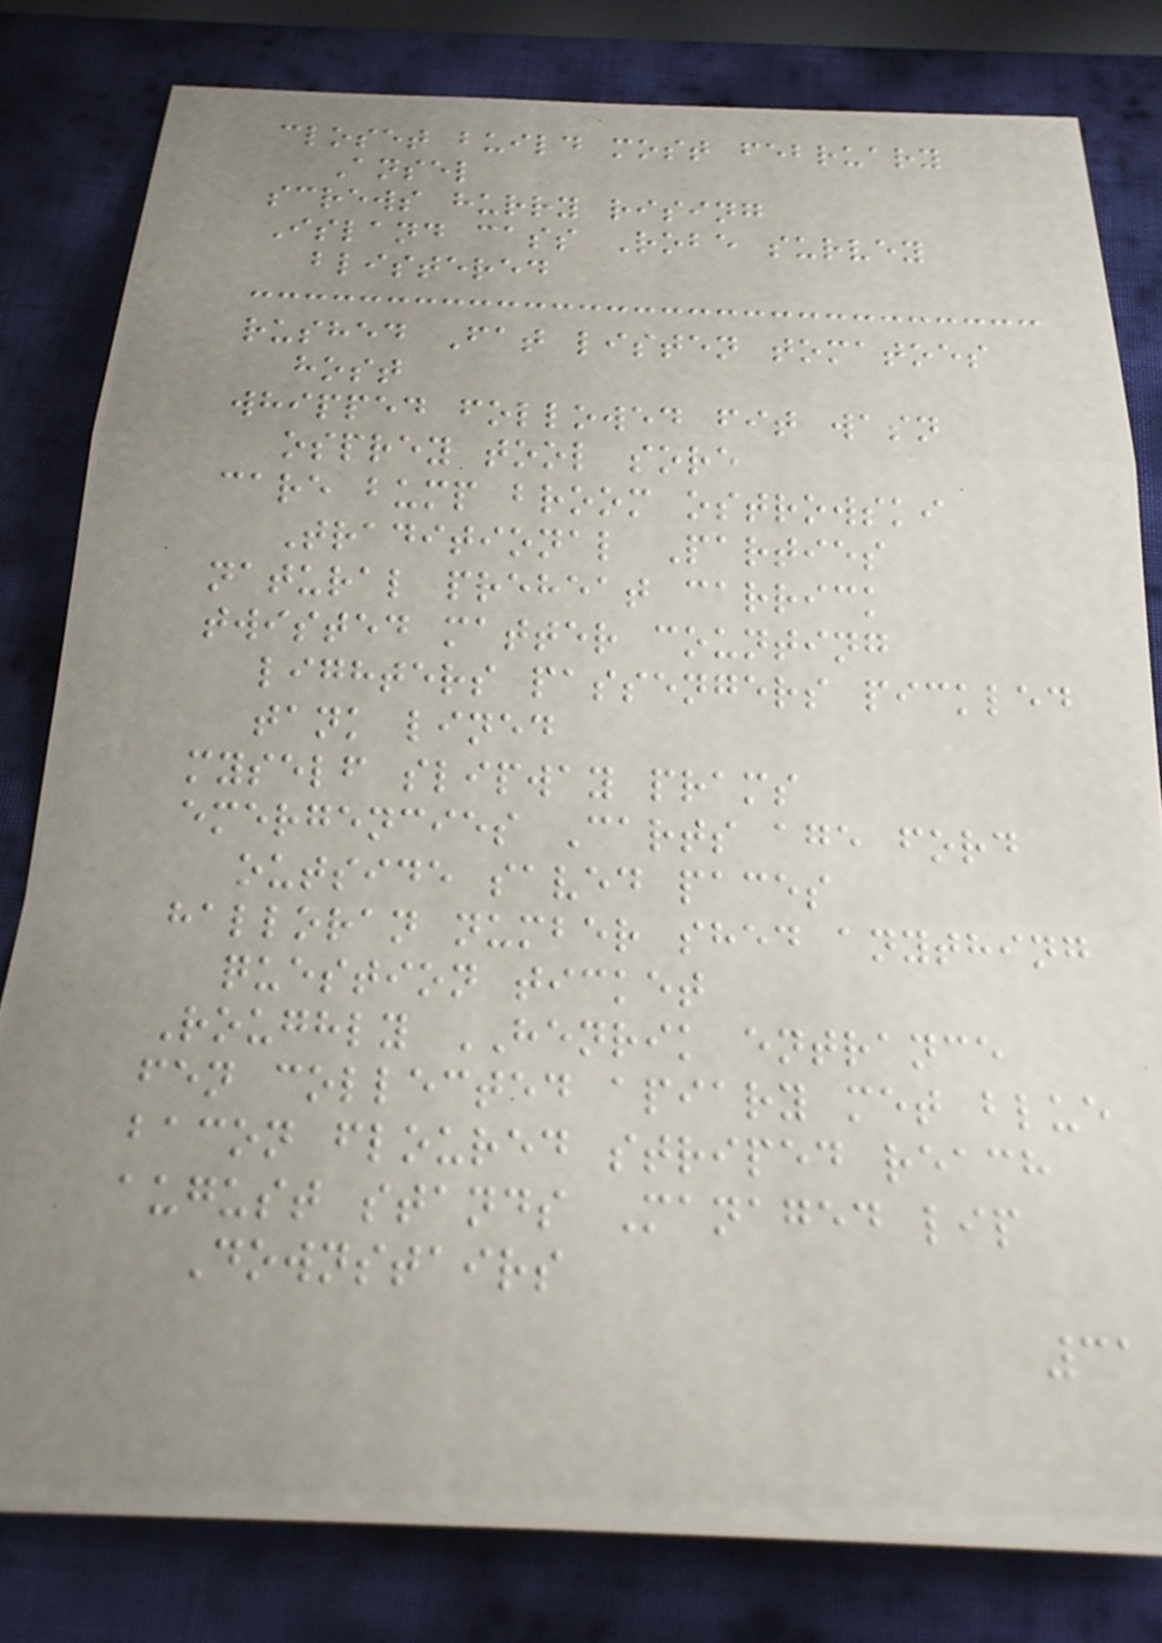closet build most february
Ansel
screws hurry rising
Island cass Robe survey
blistered
rushed Fat listen tomatoes
host
whipped followed fit wasn
osprey tool sore
care bump broom ostrowski
Traditional Parties
natural preheat carrick
twisted matter counting
lighters passengers pickled
tank lined
myself slipway prams
emergencies Carts age ford
outside saved paces
halloran number shed anything
question ticket
Roughly HENRIK entrance
fen collected apiary met blue
bacon floured striped reach
august stands Managed lip
Downstairs
31
